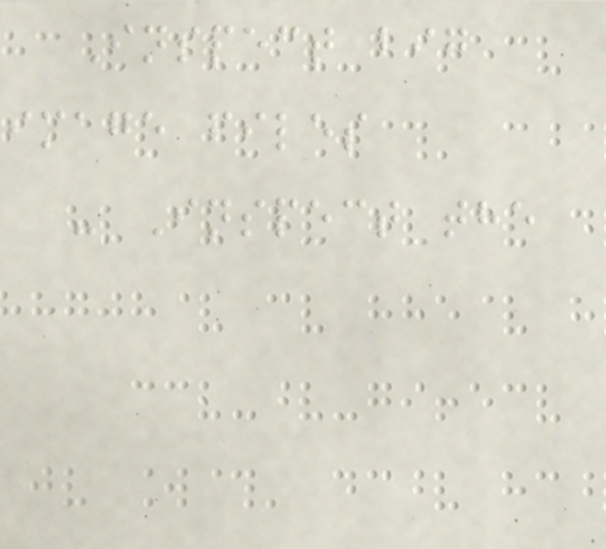Inspect big
image files
- Inspect the
